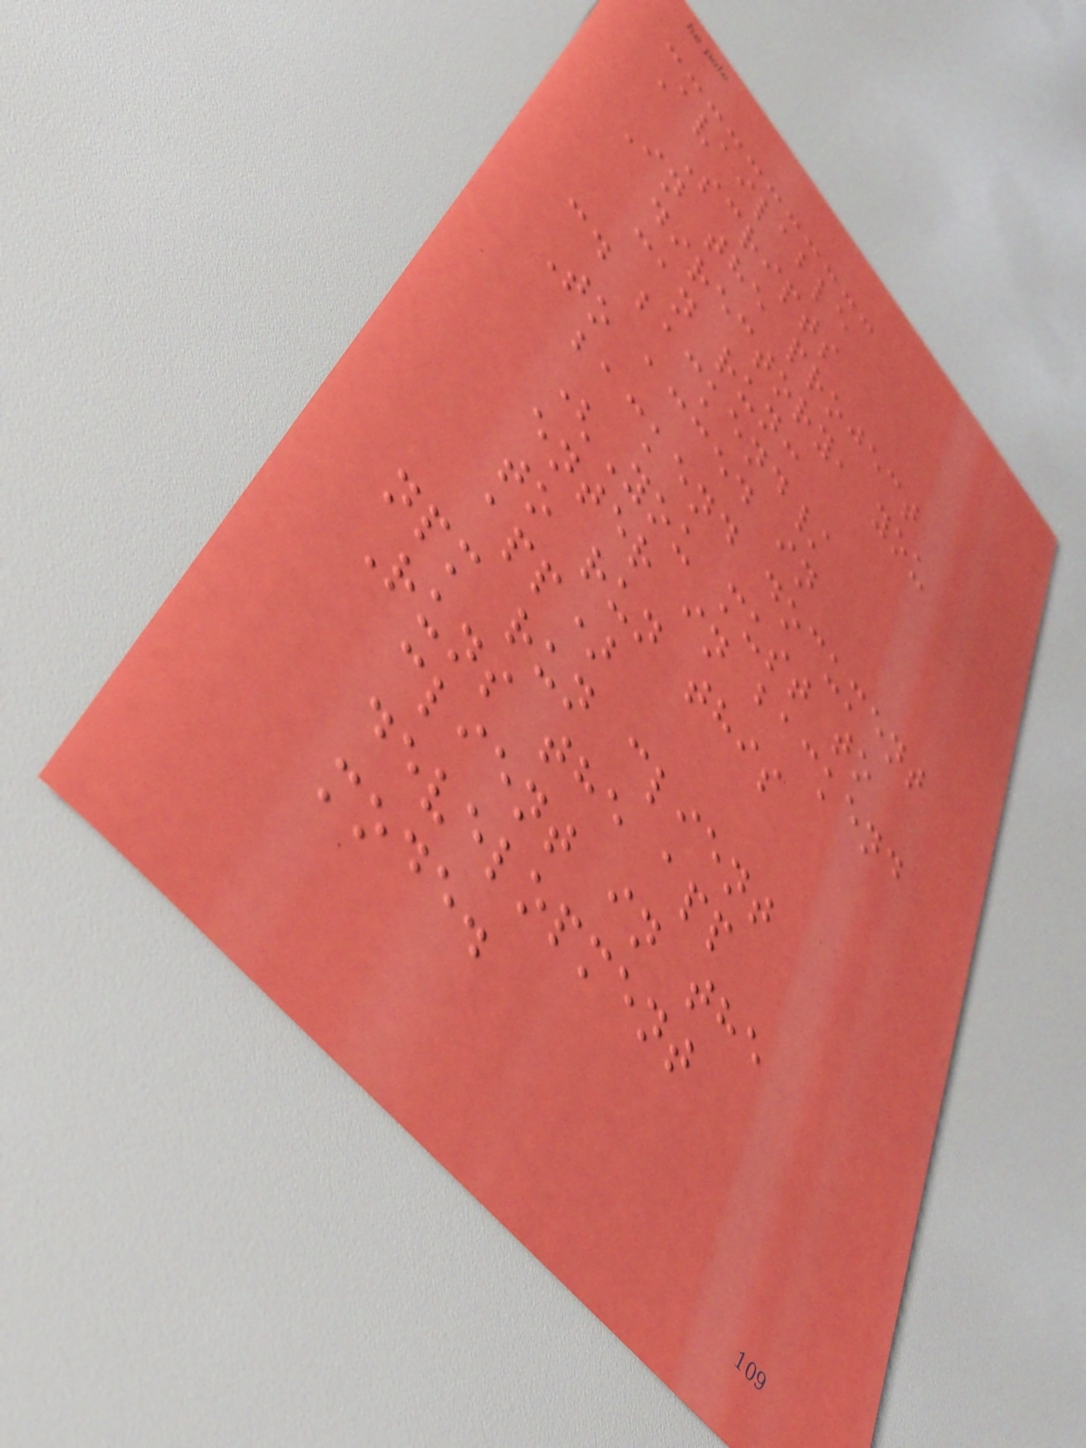Available
Scripts
In the project
directory, you
can run:
cd backend/
To acced in
backend document
(You must to
enter in backend
to run this
app)
npm run client
Runs the app
client in the
development
mode.
